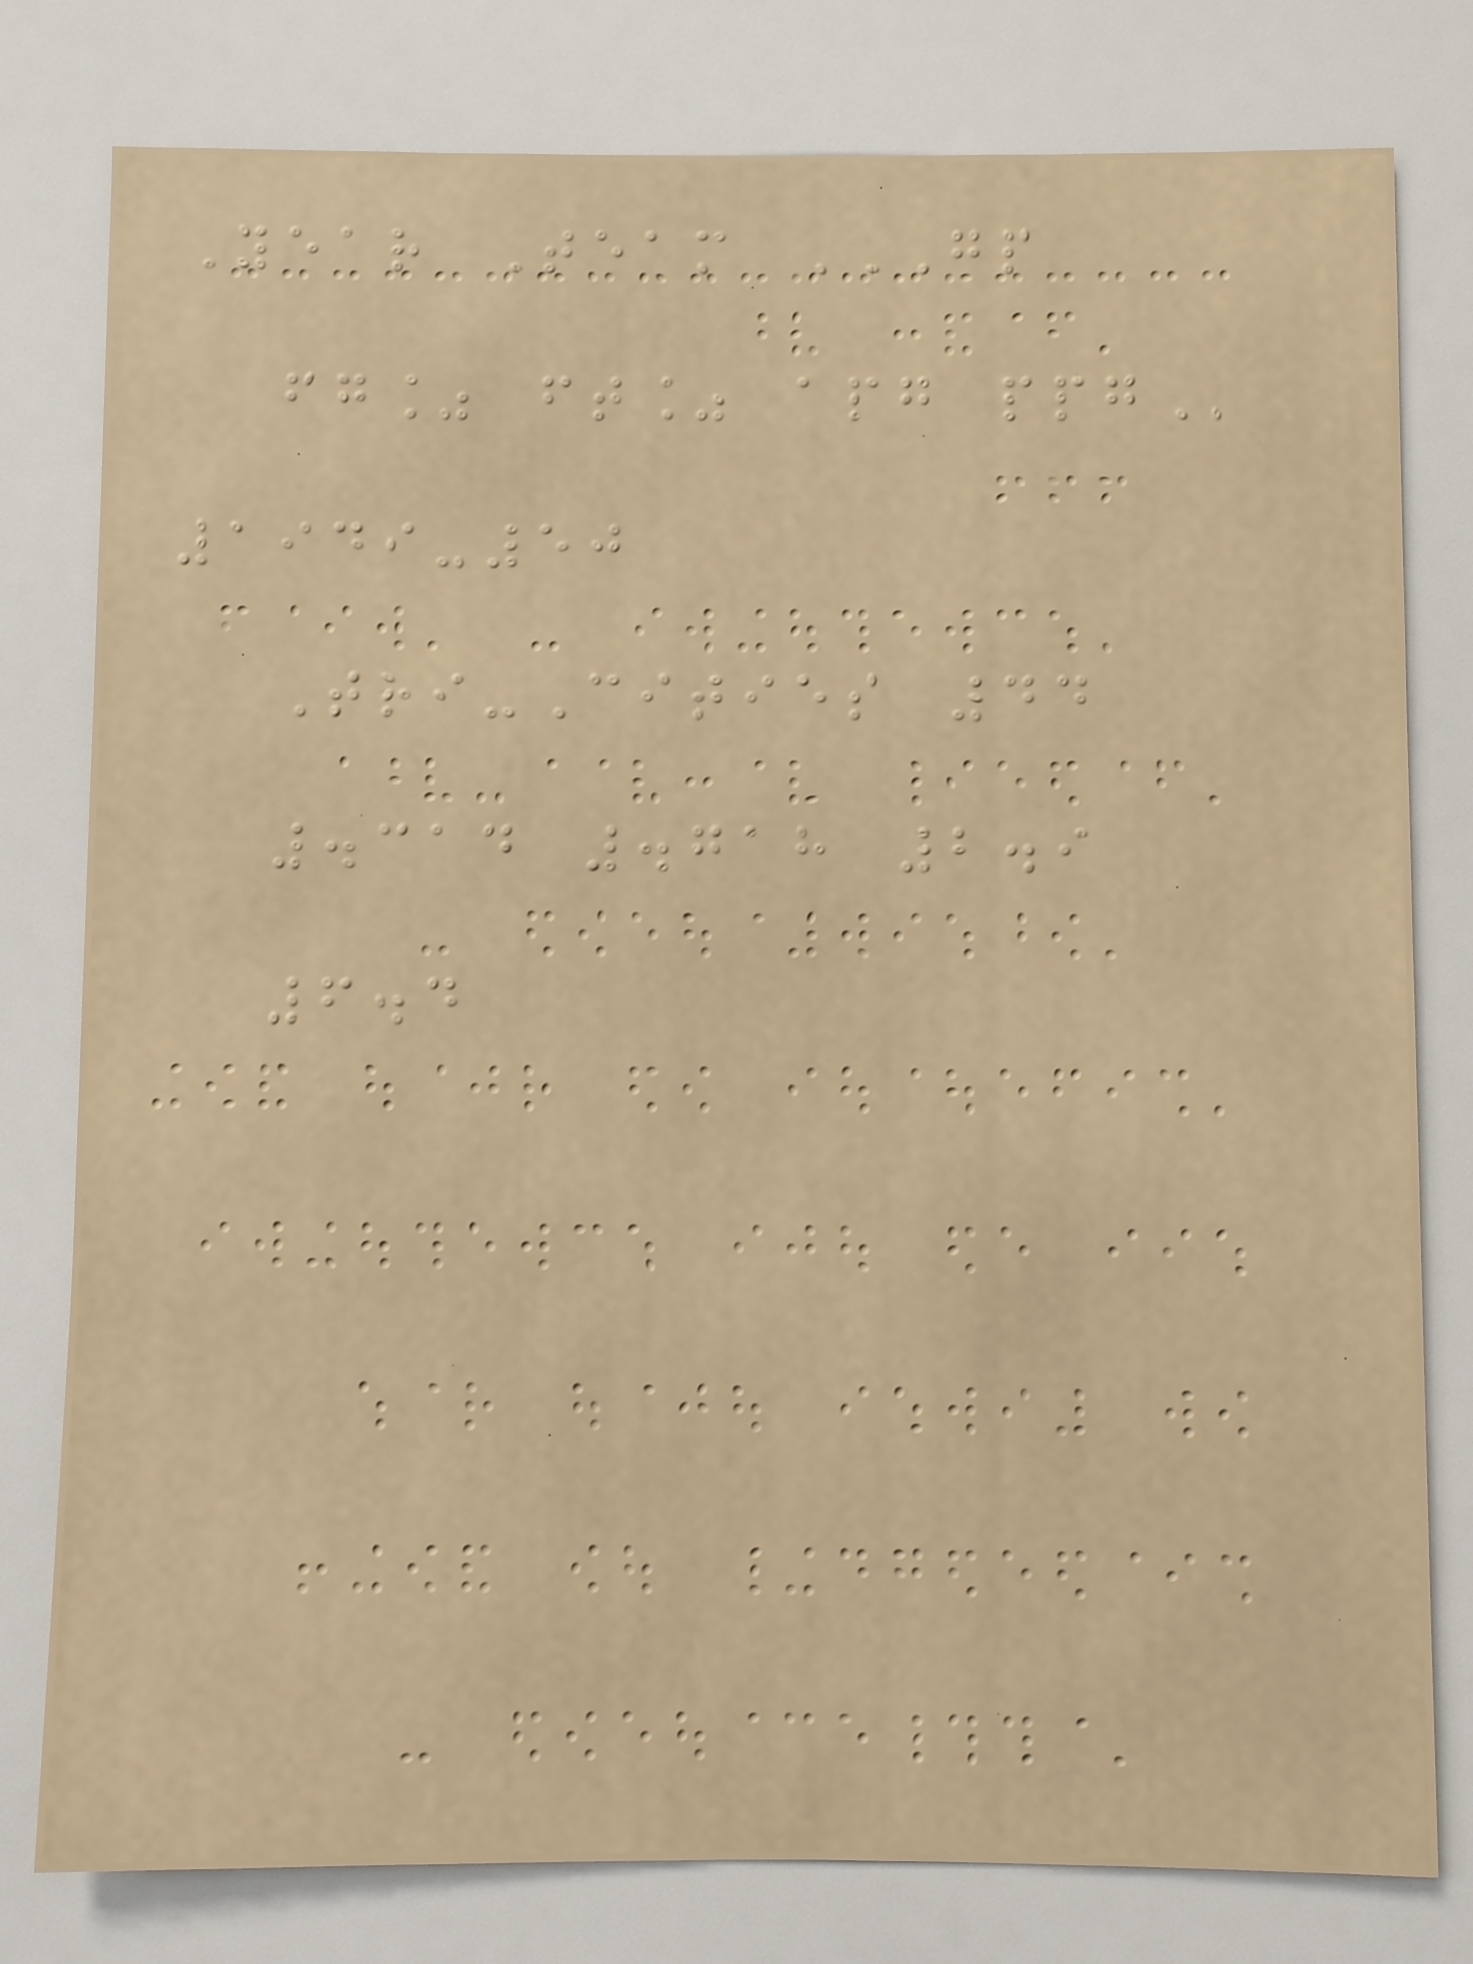Year Team GP
FG% FT% APG PPG
1949-50
Tri-Cities 44
.314 .718 2.9
6.4
